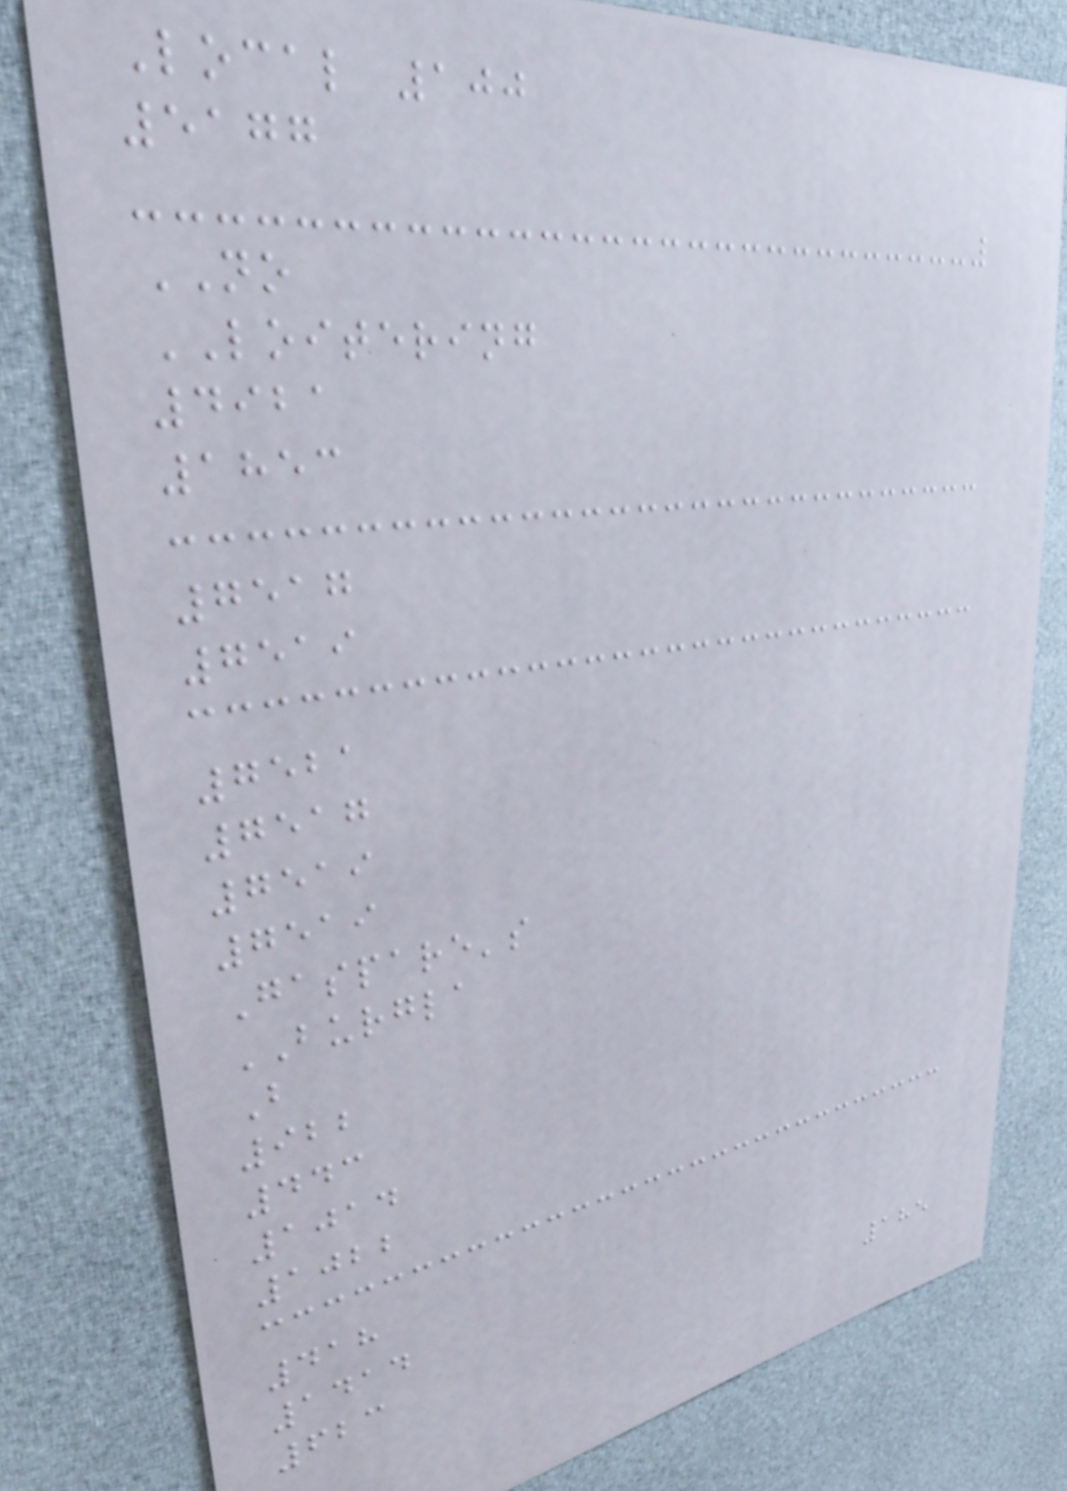Local 100
5177
NO
LOITERING
4921
1853
7517
7519
7521
7517
7519
7519
Gaspare's
BURGLA
B
922
443
1014
1022
418
1414
623
185
